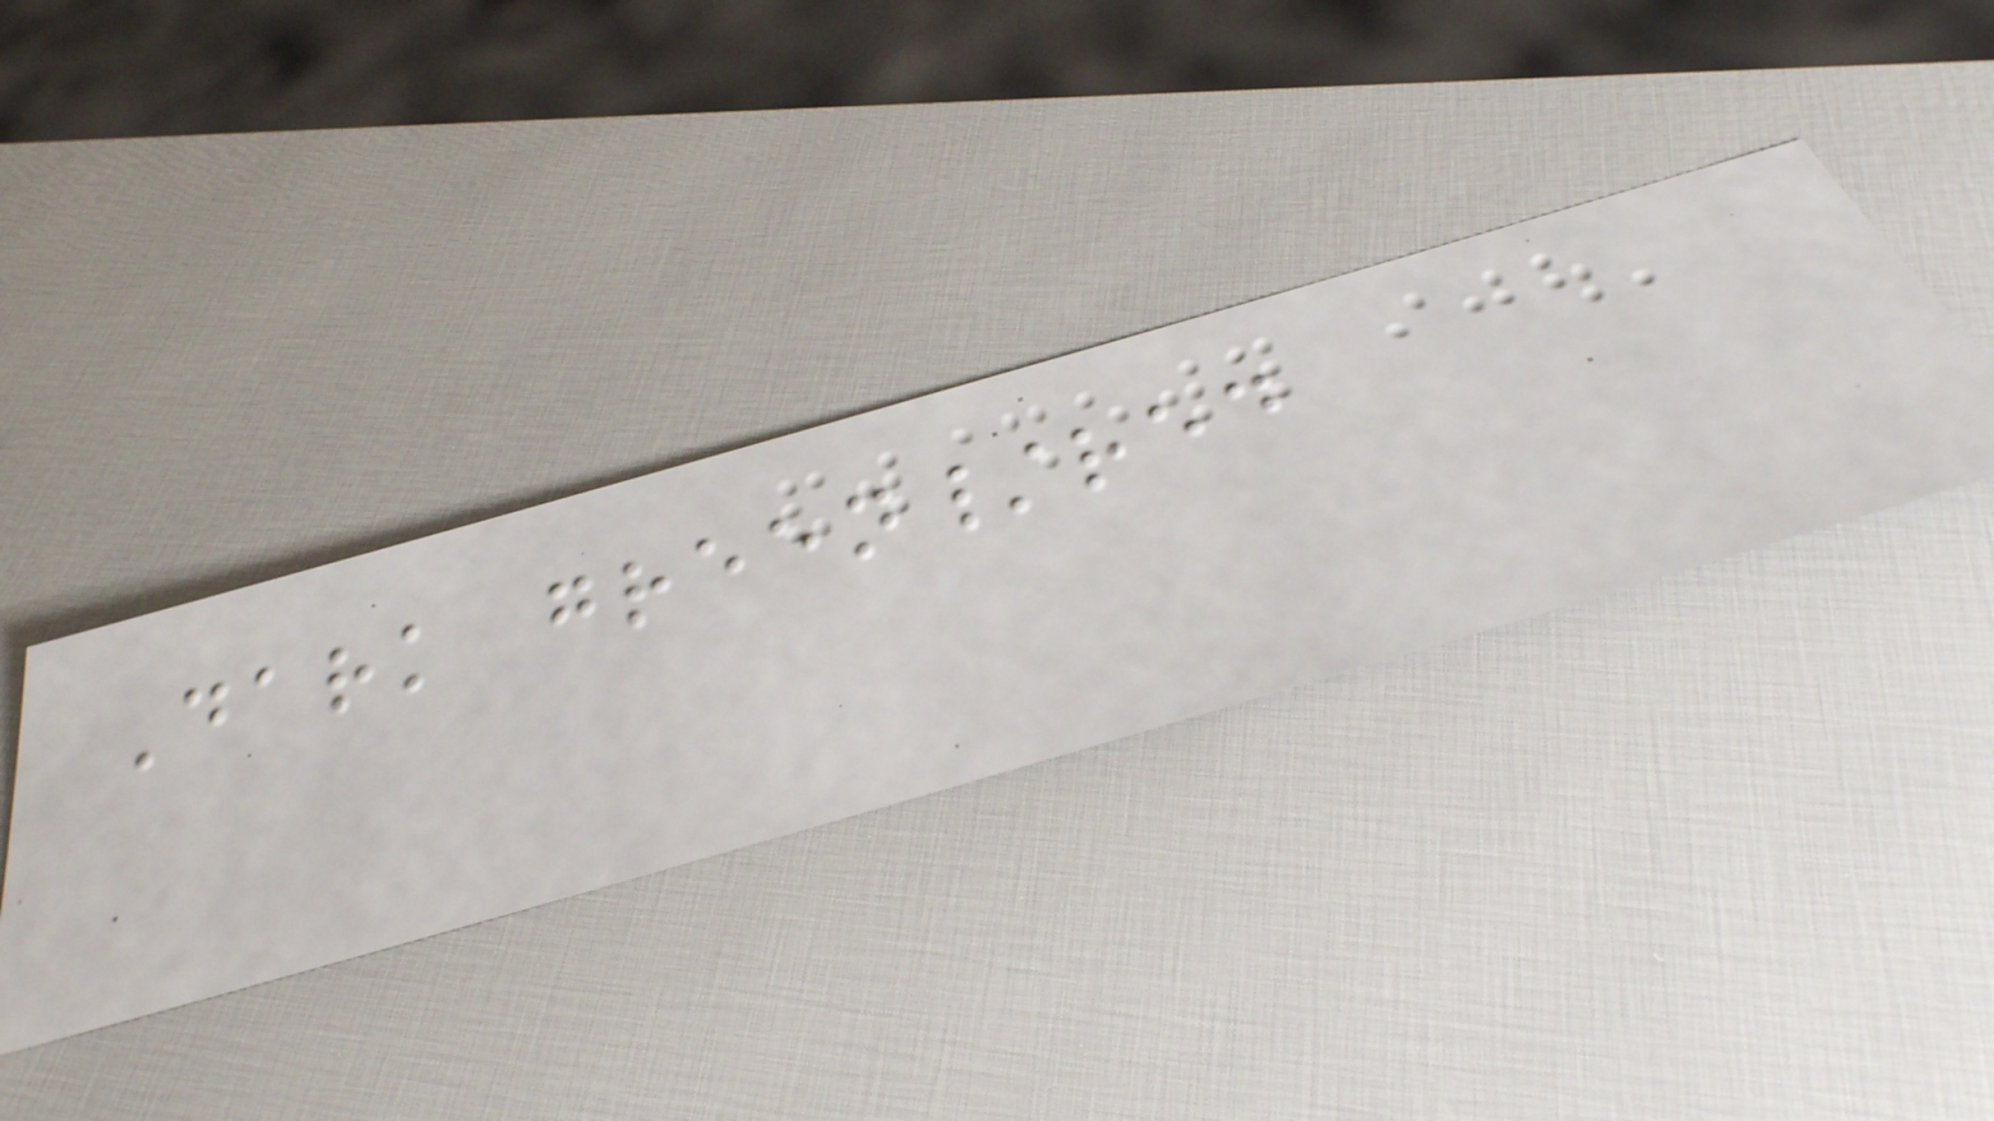Dark green/red
